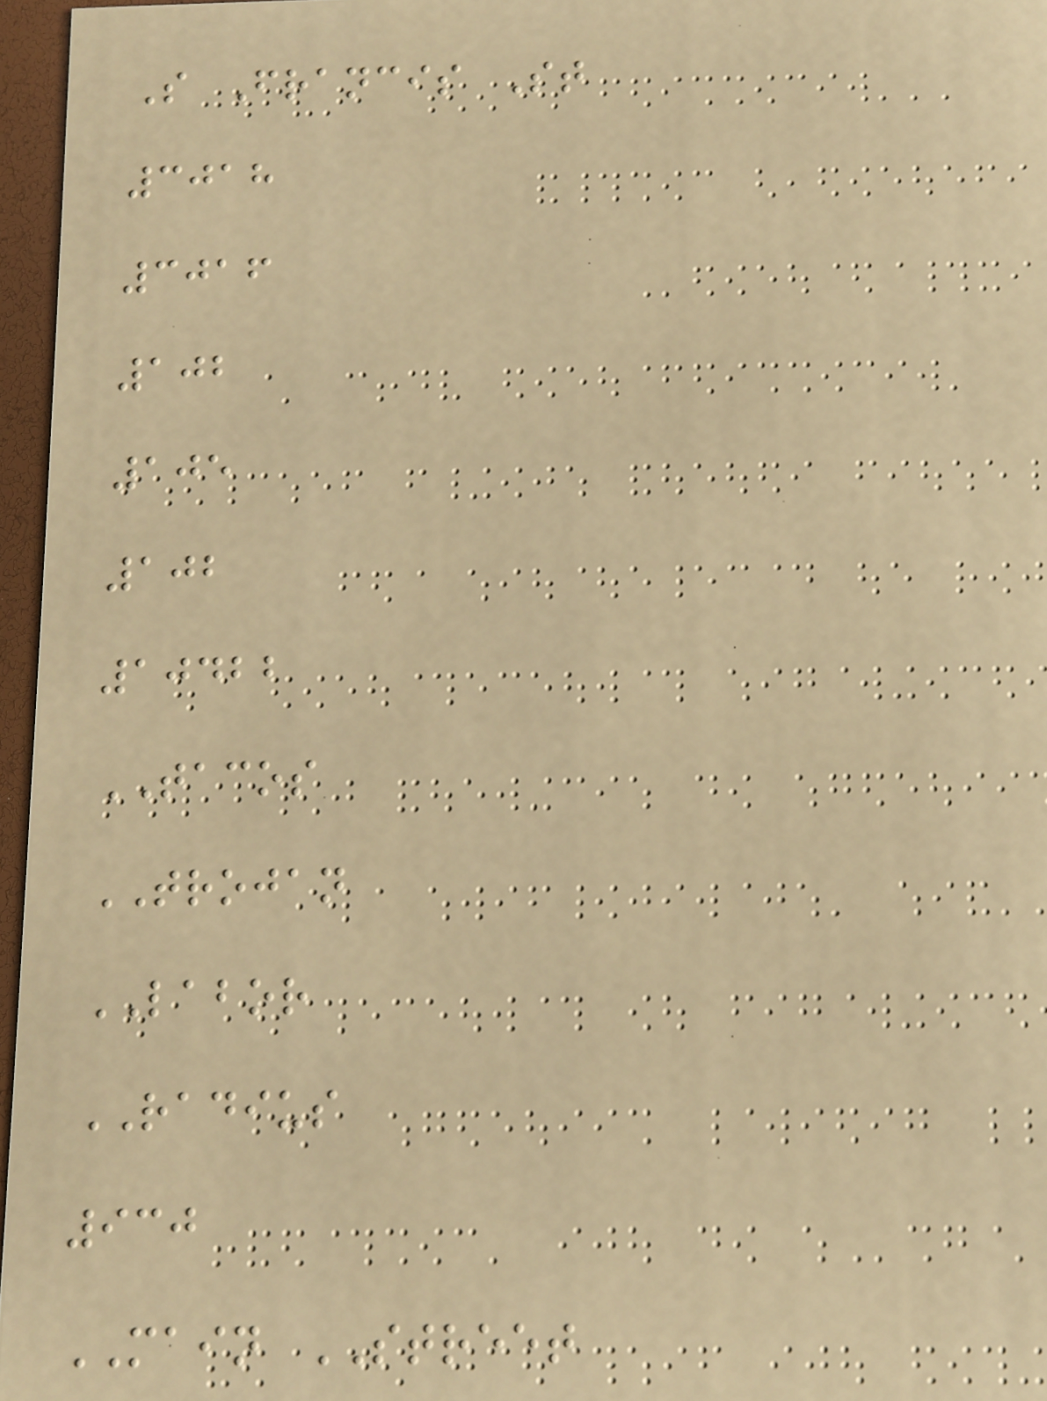S Francis St
3018
3016
102
105
102
10422
TACOS
TROJAN
LABOR
RADIUS
930
MAIN STREET
